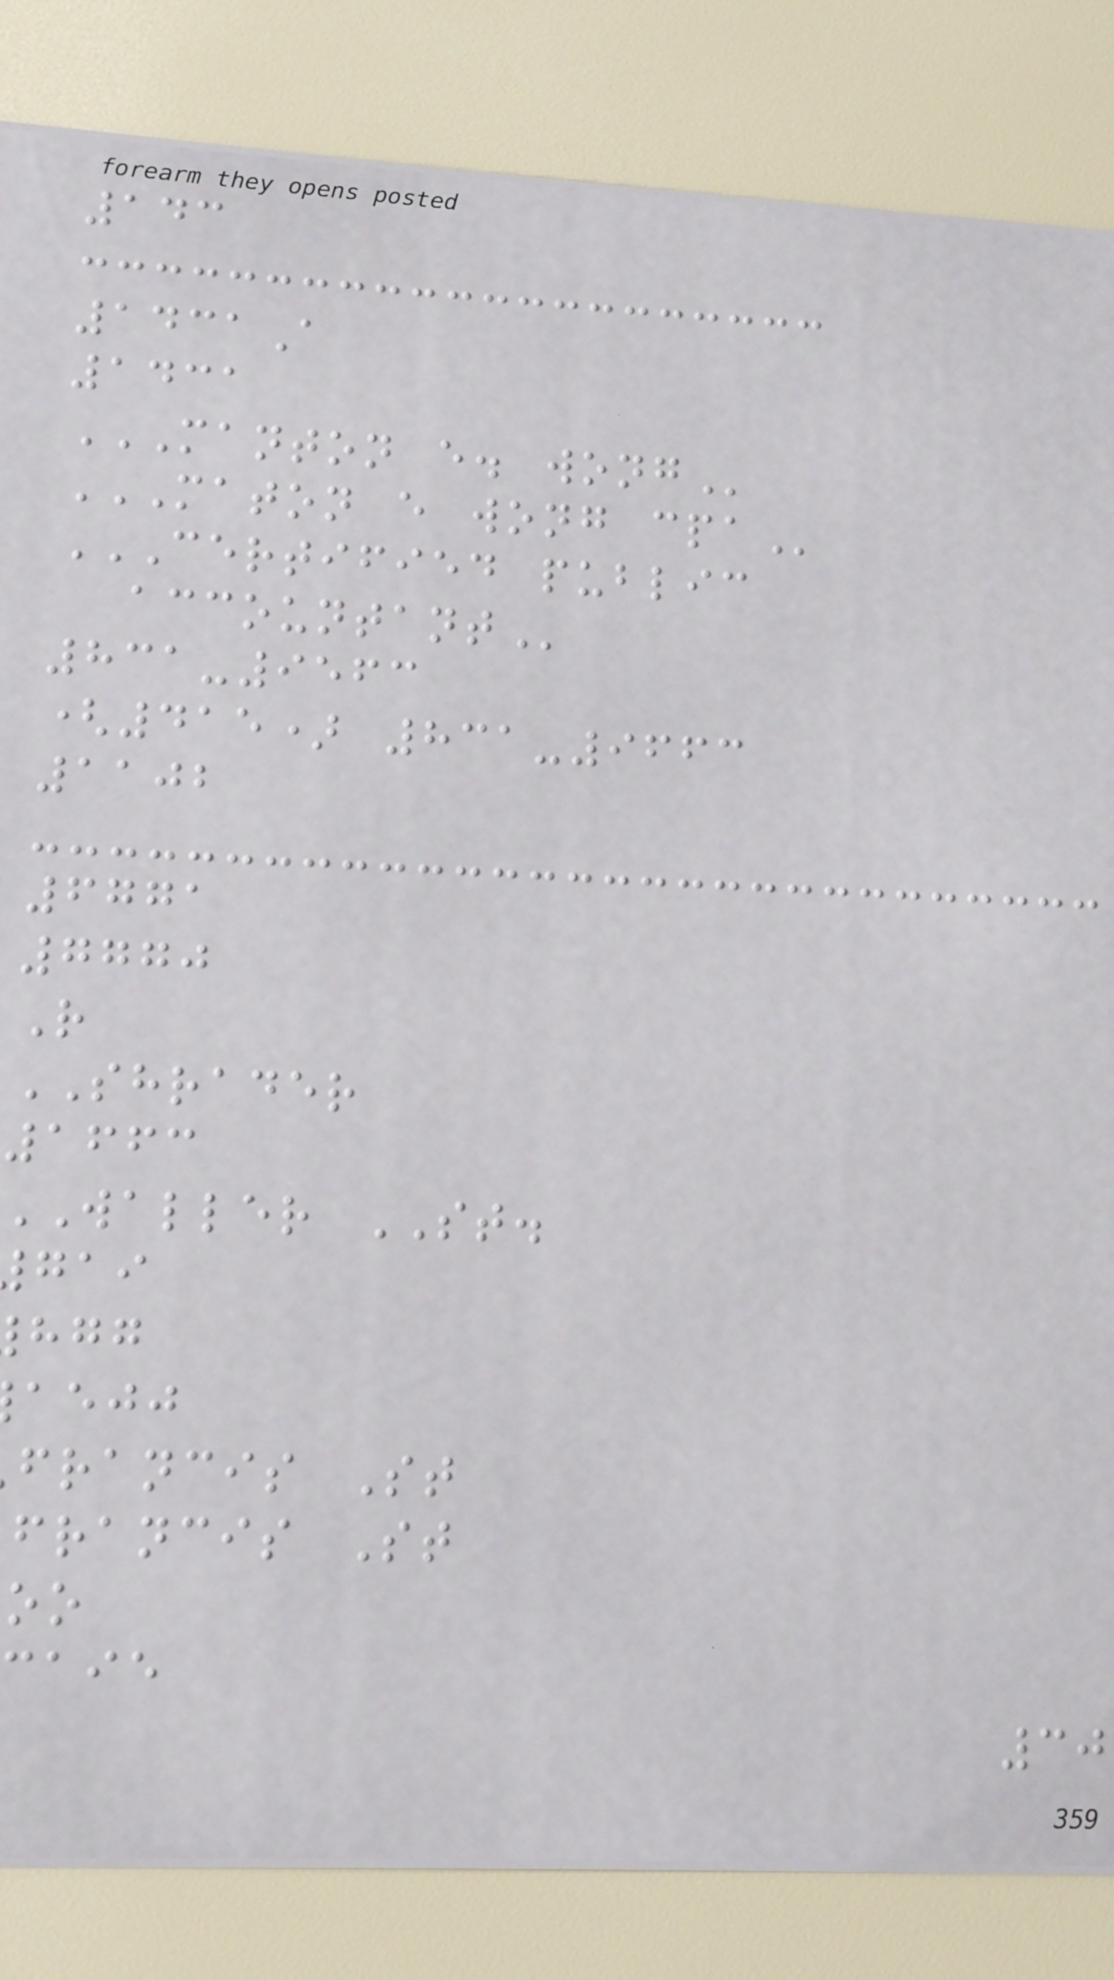143
1431A
1431
MANTON E. WONG
MATON E WONG CPA
CERTIFIED PUBLIC
831-9563
(415) 831-9663
1102
6771
7770
R
SHRADER
1663
waller ST.
aejj
francis St
francis St
caie
30
